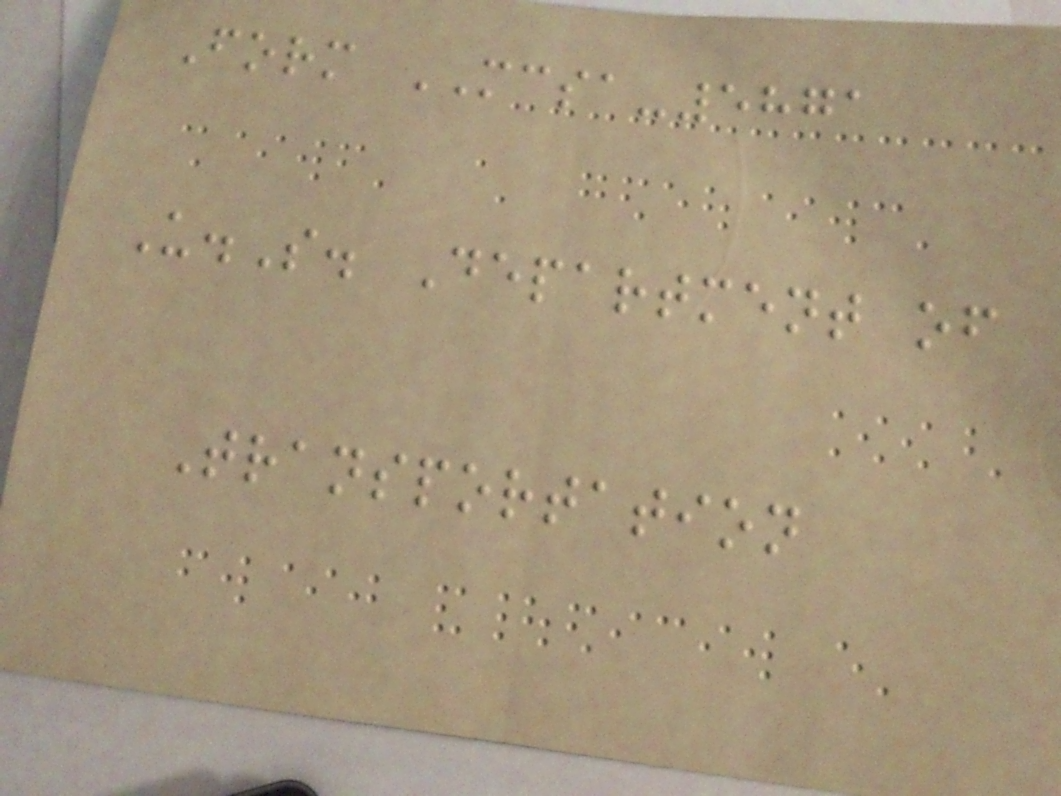Form MCSA-5871
U.S. Department of
Transportation
